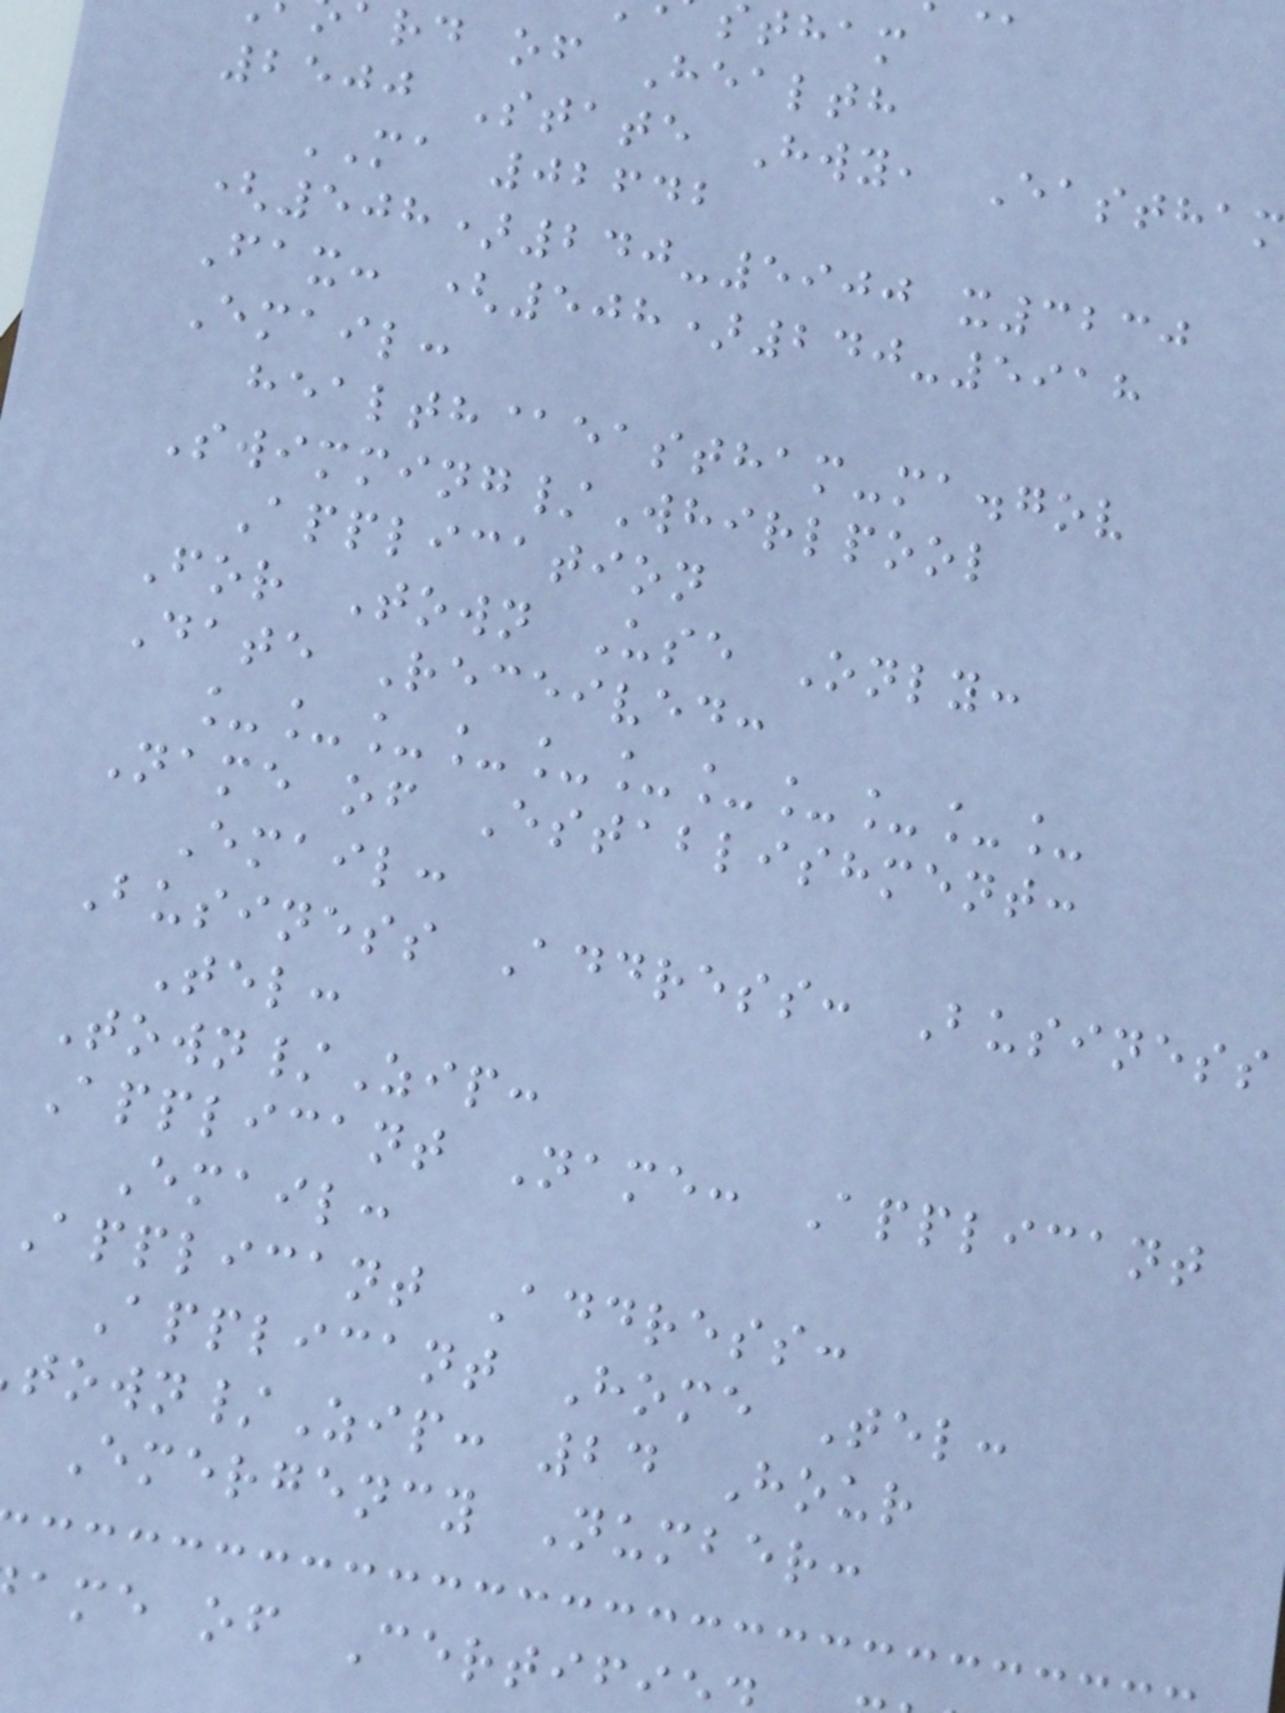rd of Health
2500 State Hwy, Eastham
MA 02642
(508)240-5900 x3230
Fax: (508)240-5918
Email:
health@eastham-ma.gov
Swimming/Whirlpool
Application
For Town Use Only:
Date Received:
___________
Name of Establishment:
Email:
Business Address: Business
Tel:
Town/Zip:
Applicant Name: Applicant
Email:
Applicant Address:
Applicant Home Tel:
own/Zip: 24 Hour
Emergency Number:
ame of Certifi
